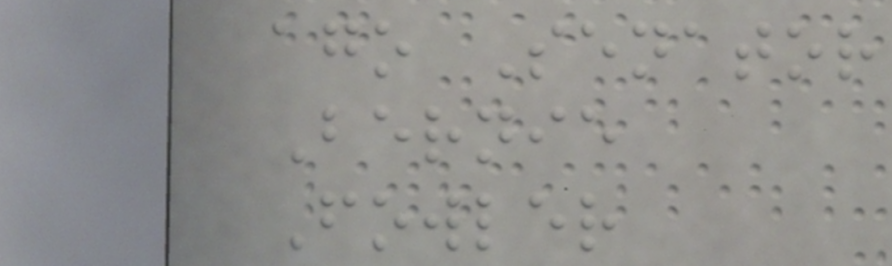ago Senator
Bernie
Fowler
